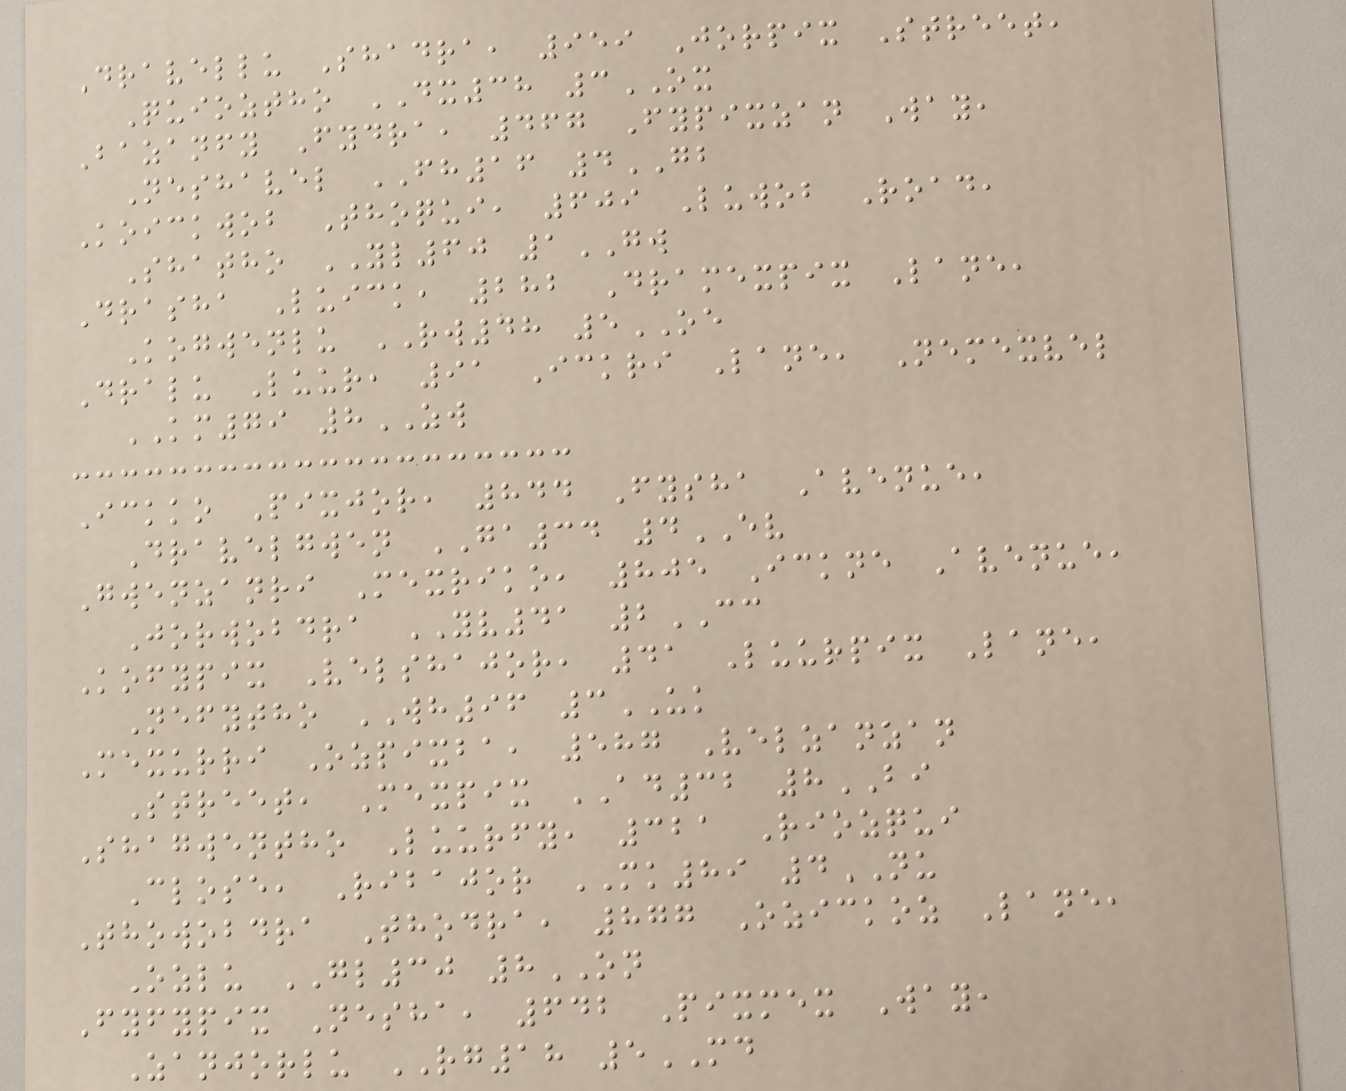Dravellu Shadra, 959 Jorpix Street,
Quioztho DX38 3OX
Bazanfy Fydra, 467 Fypixzan Way,
Neshavel FH16 4GB
Koickwob Thoqui, 609 Luwob Road,
Shatho YL60 1GW
Drasha Luick, 282 Dramexpix Lane,
Kogwenlu RW48 5OE
Dralu Luur, 91 Ickri Lane, Nemexvel
KM79 8ZW
Ickko Pixjor, 844 Fysha Avenue,
Dravelgwen GA34 4EV
Gwenzanri Mexriko, 805 Ickne Avenue,
Jorwobdra YV41 2CC
Kofypix Velshajor, 41 Luurpix Lane,
Nefytho WH96 3UK
Mexurri Ozpixba, 587 Velzanzan
Street, Mexpix AD32 8BI
Shagwentho Luurfy, 321 Riozqui
Close, Ribajor MK89 4NU
Thowobdra Thodra, 877 Ozickoz Lane,
Ozlu GL30 8ON
Fyfypix Nesha, 642 Pixmex Way,
Zanjorlu RG18 5MD
